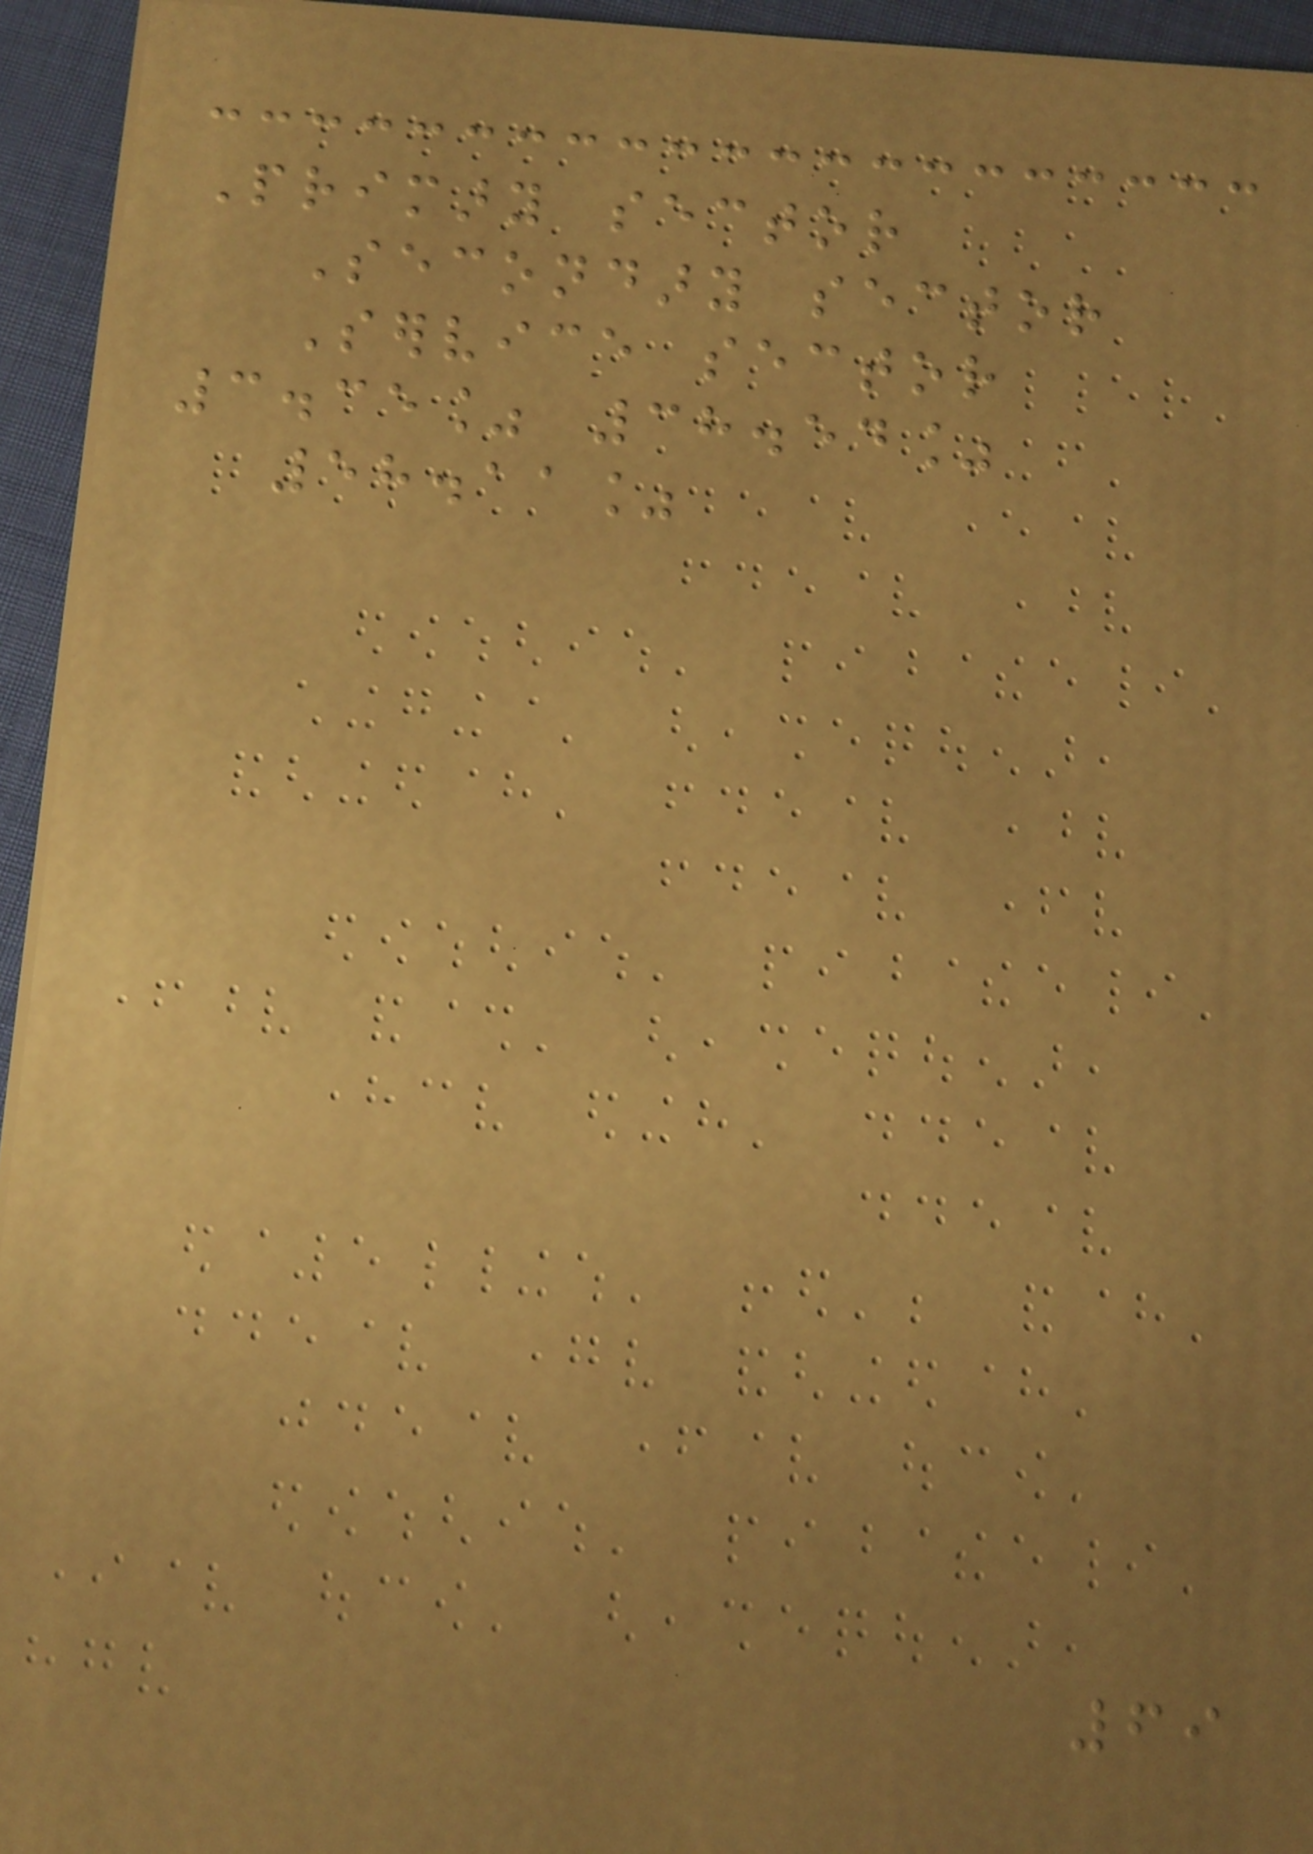Primary sector
Secondary sector
Service sector
3.35% 38.54%
58.11%
69
